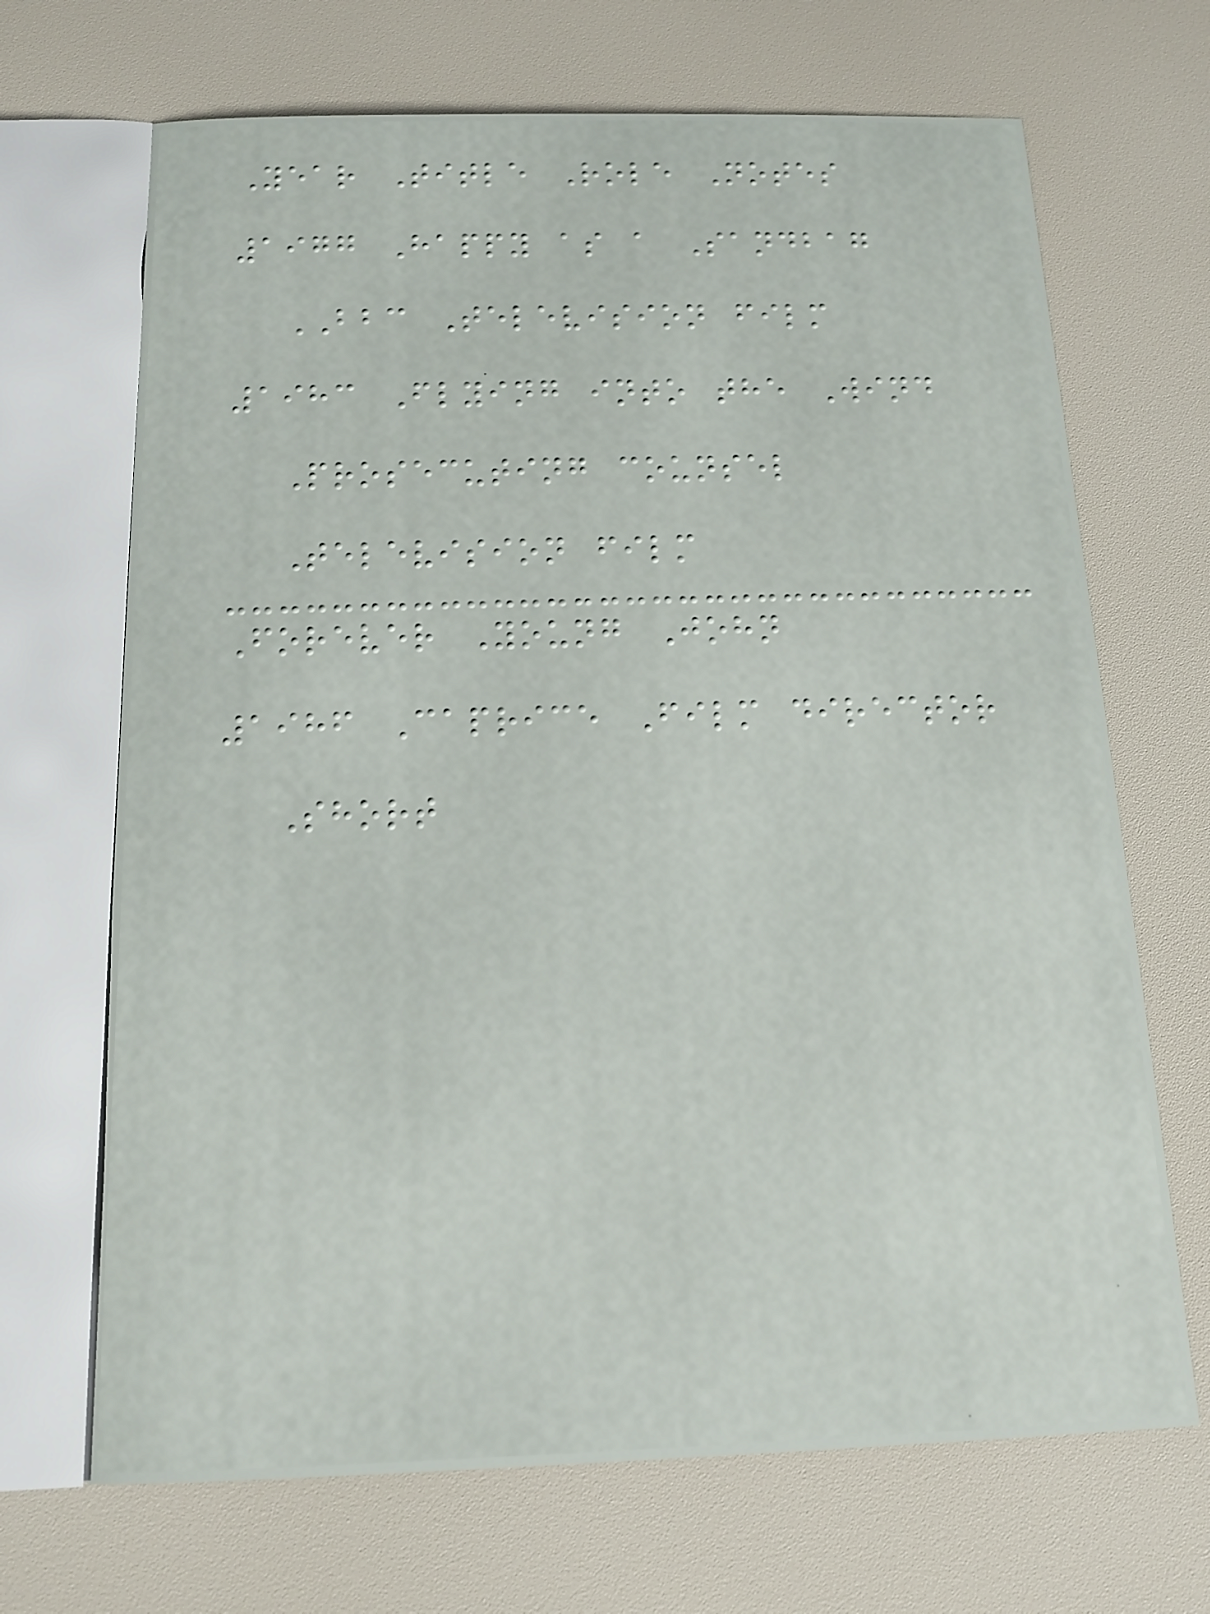Year Title Role Notes
1977 Happy as a Sandbag
BBC Television film
1983 Flying into the Wind
Prosecuting counsel
Television film
Forever Young John
1986 Caprice Film director
Short
